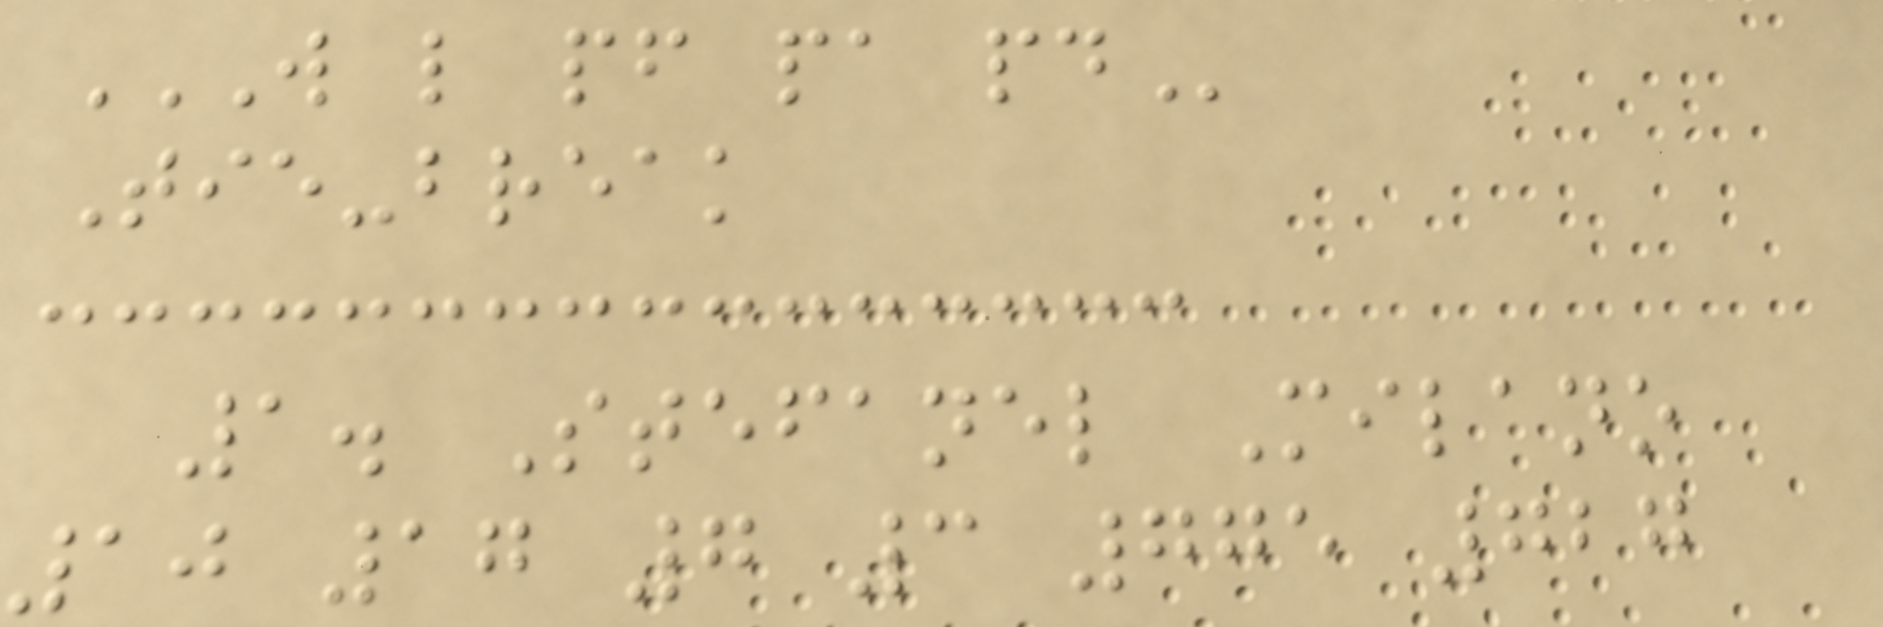W L PF PA PD
Tie-break
1. Stefanel Milano
10 17 7 3 775 727
